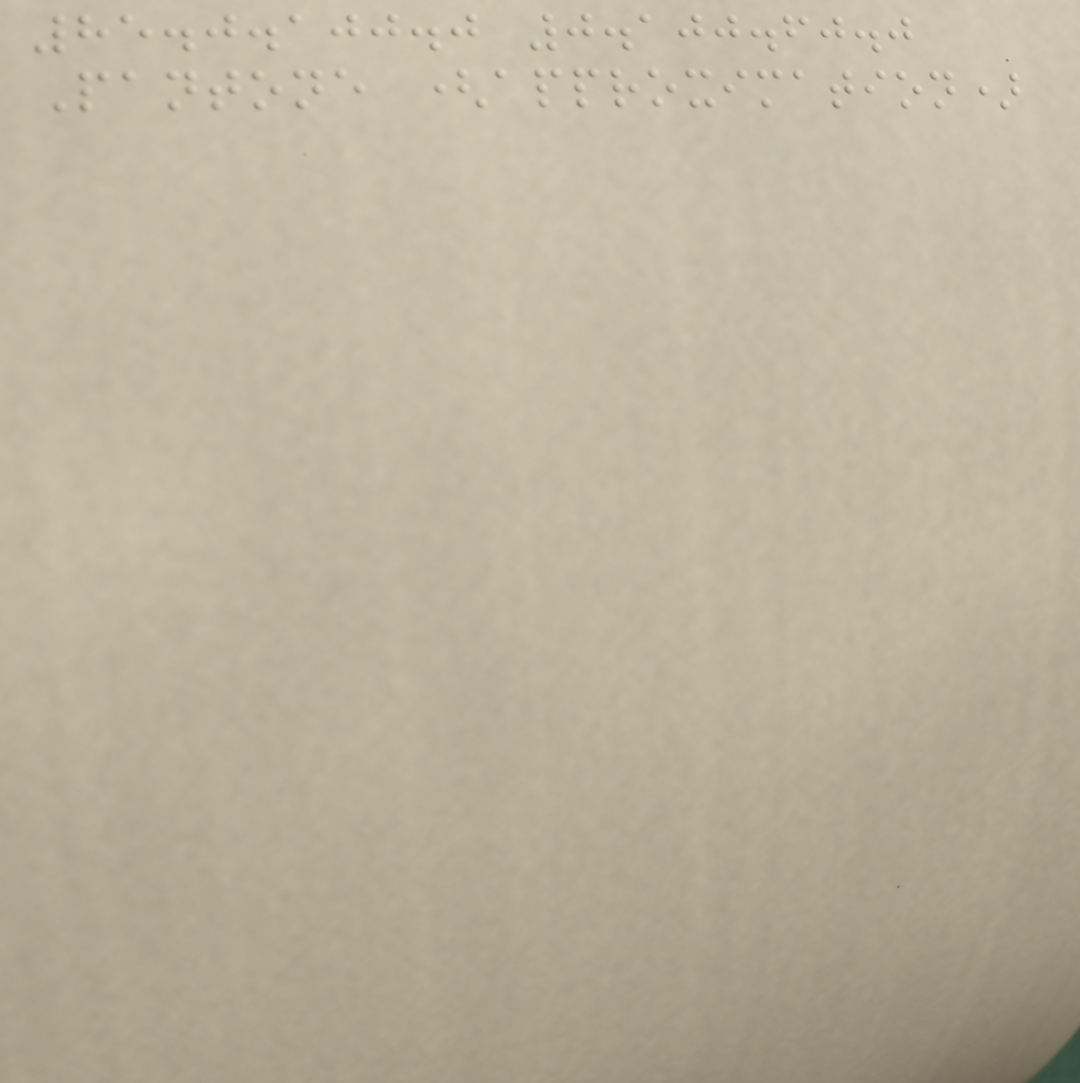85.0.100.0 0.100.60.0
Pantone (approximation)
